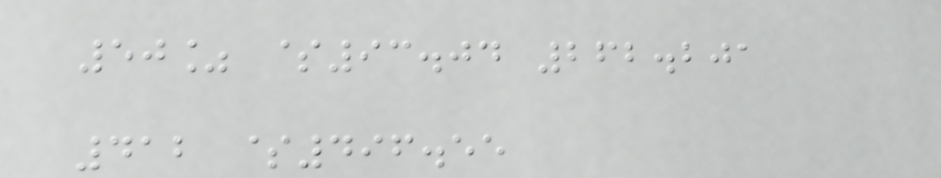50% $93.04 262.201
412 $496.55
